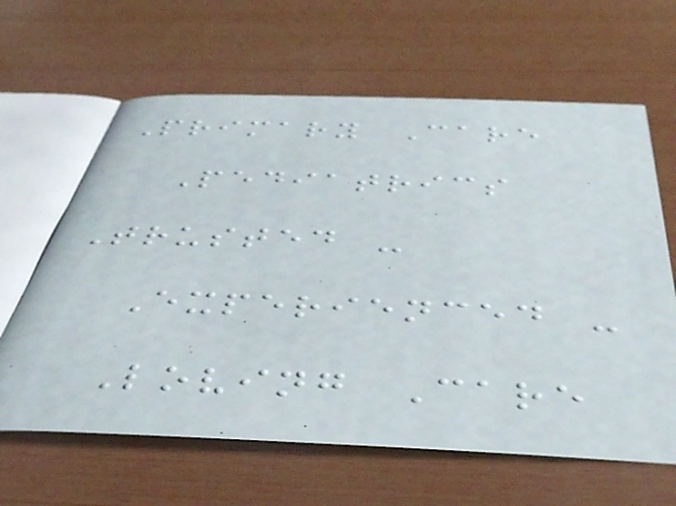Primary Care
Pediatrics
Trusted -
Experienced -
Loving Care
